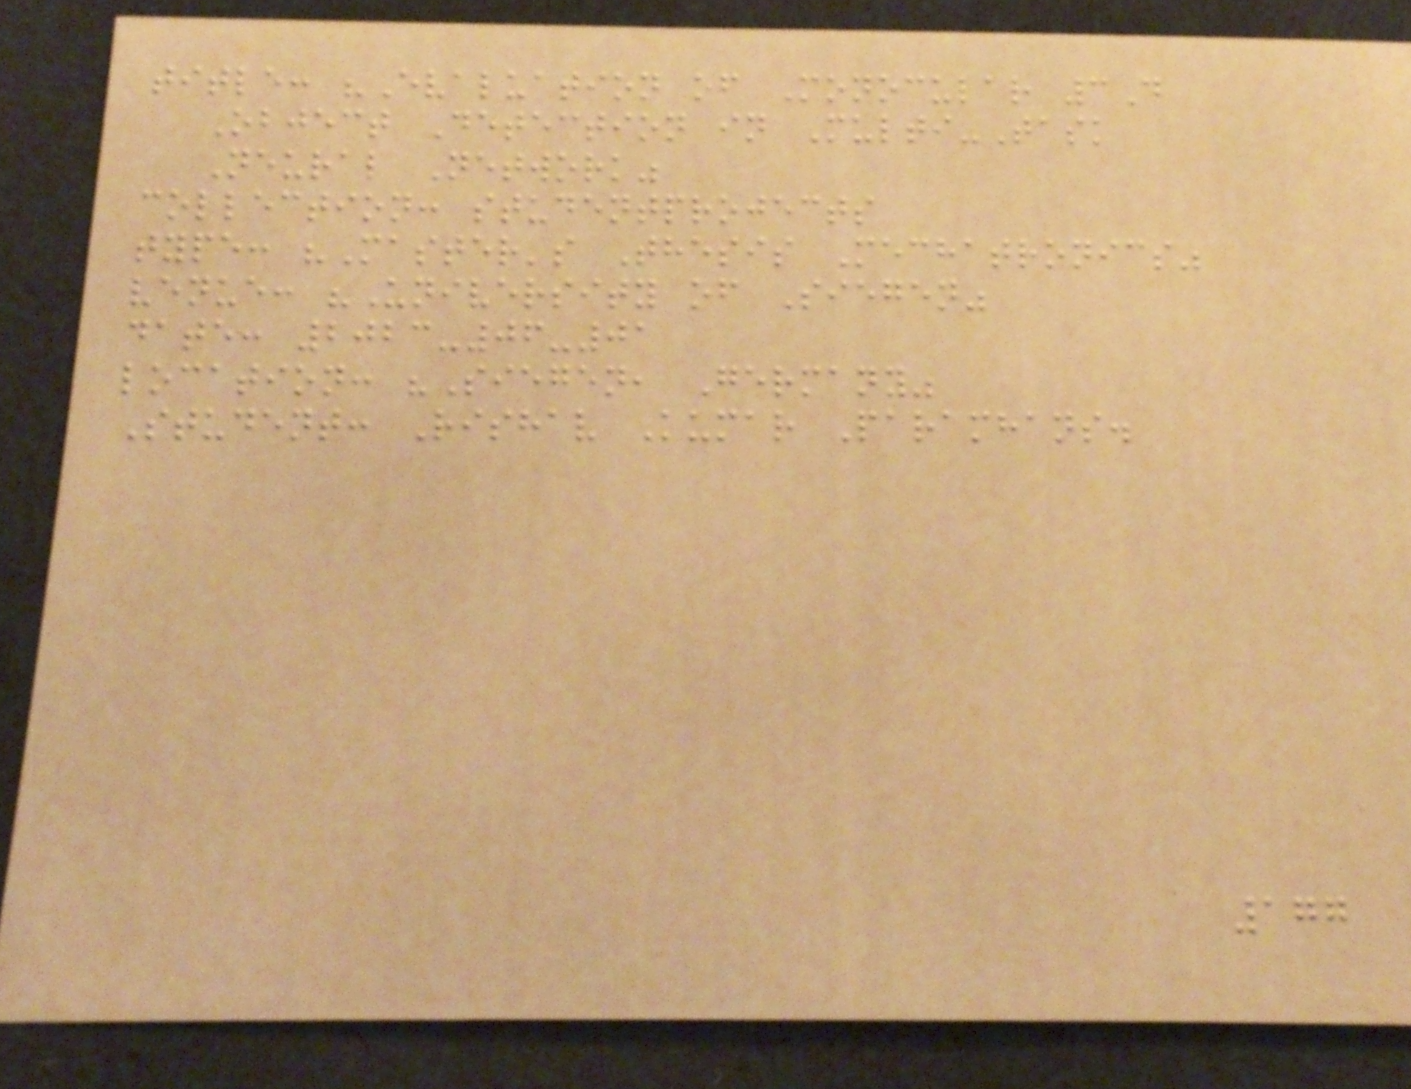title: "Evaluation of Monocular 3D
Object Detection in Multi-Task
Neural Network"
collection: studentprojects
type: "Master's Thesis Mechatronics"
venue: "University of Siegen"
date: 2023-06-01
location: "Siegen, Germany"
Student: Rishav Kumar Paramhans.
177
